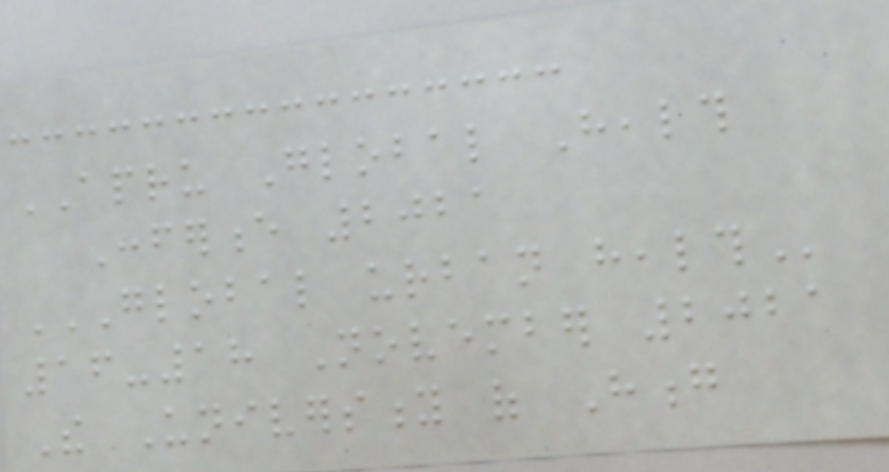APRU Global Health
Conference 2021
GLOBAL URBAN HEALTH
16-18 November 2021
The University of Hong
